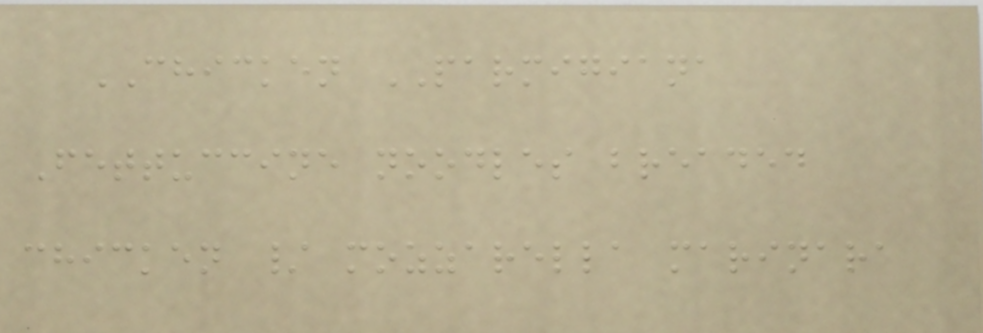CHICKEN PARMIGIANA
Fettuccine noodles breaded
chicken / mozzarella marinara
